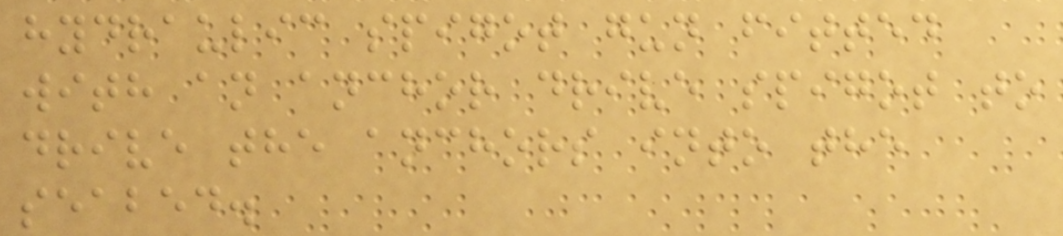hydraulic spigot gun fitted
with an anchor drive spigot to
drive the anchors into the
seabed.
